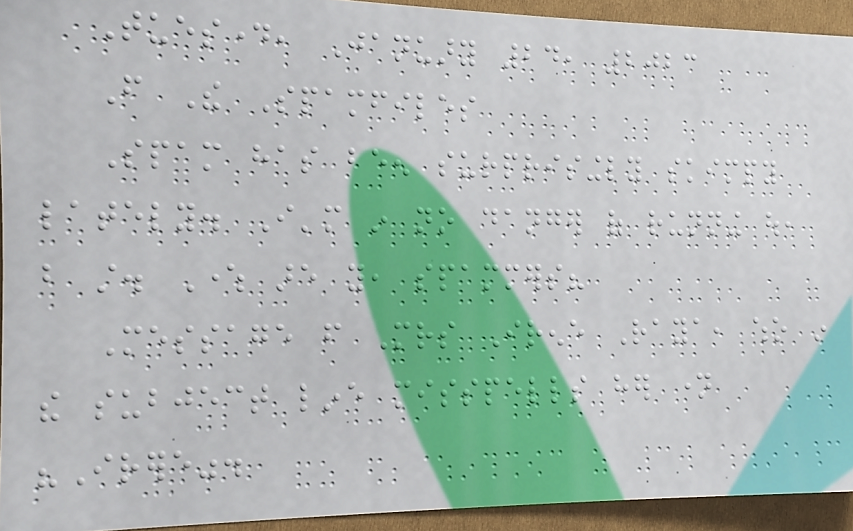Tuesday, January 24, 2023
From The Spamfiles
Spam has been surprisingly skimpy
lately. I'm in no danger of running out,
but still. Where are you, spammers?
Message from Mrs Irene Raya, who in
the subject line misspells her name
"Irere".
